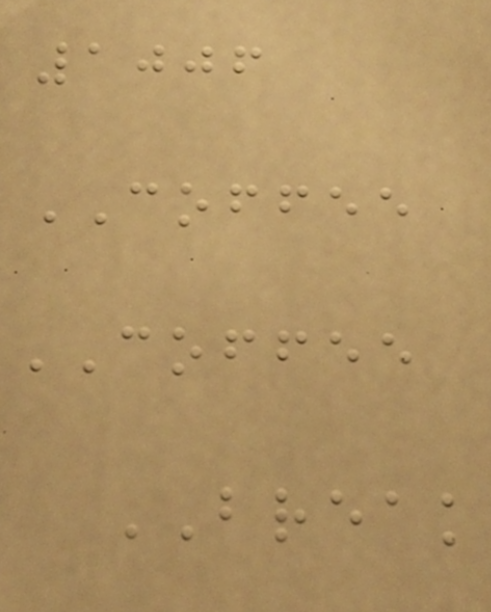1006
COFFEE
COFFEE
BREAK
